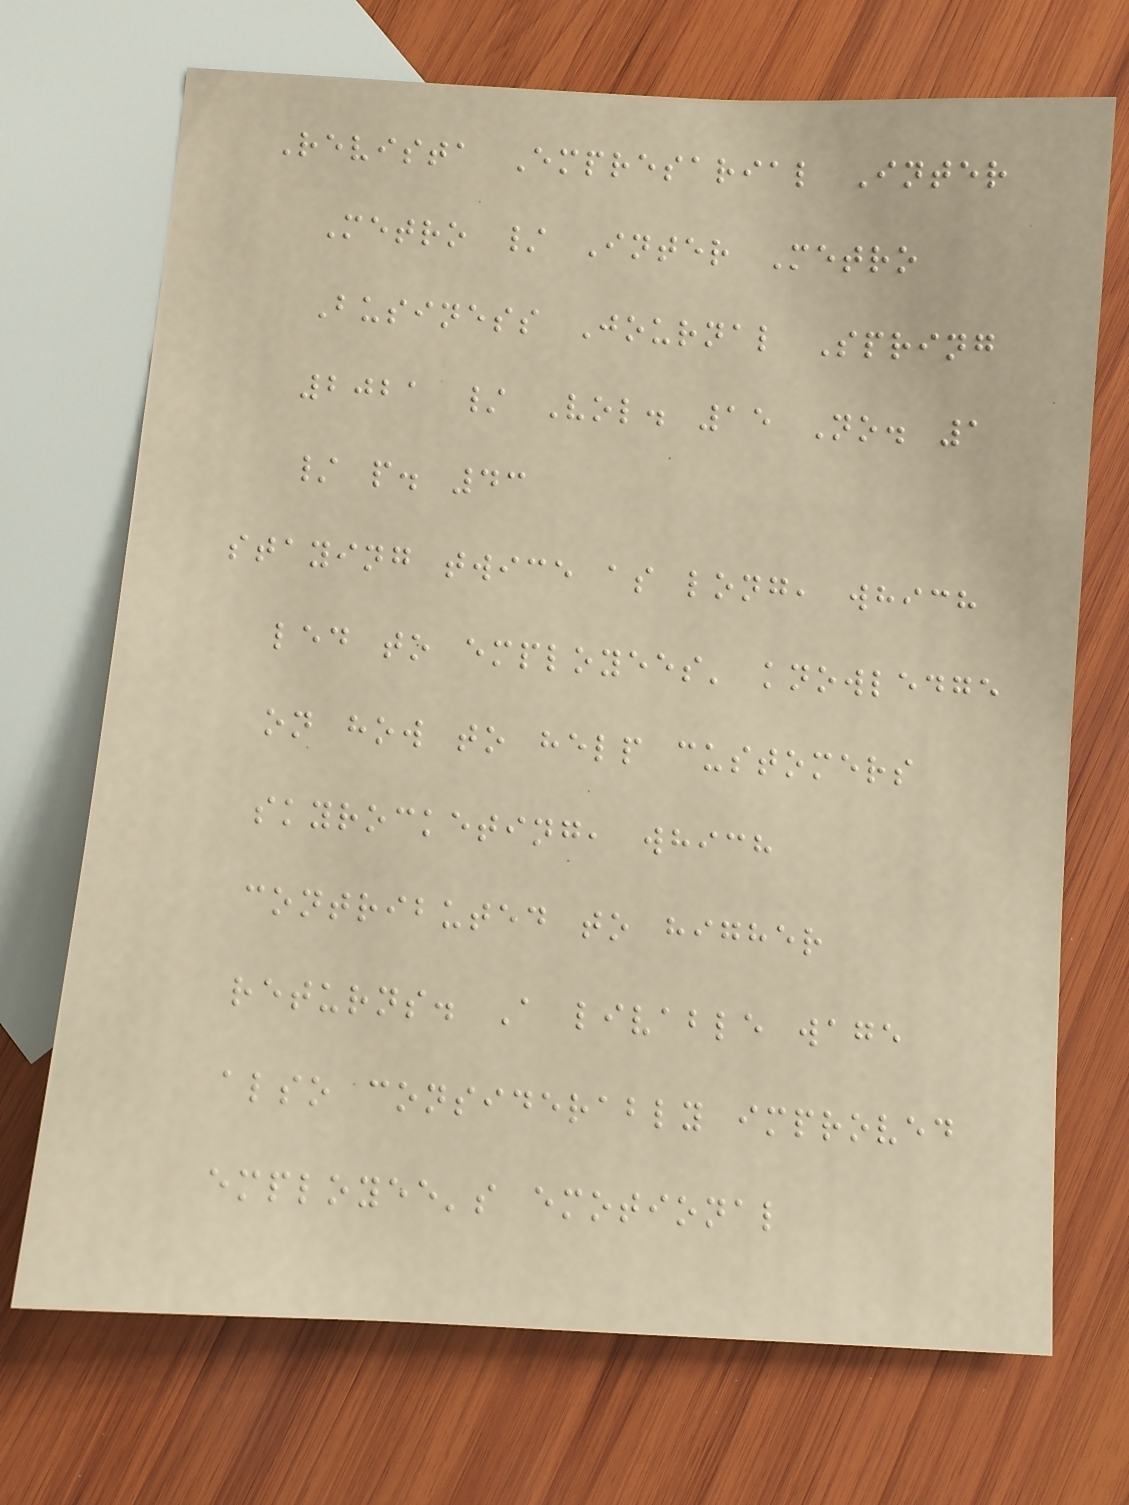Revista Empresarial Inter
Metro / Inter Metro
Business Journal Spring
2021 / Vol. 15 No. 1
/ p. 43
staying twice as long, which
led to employees' knowledge
on how to help customers
skyrocketing, which
contributed to higher
returns. A livable wage
also considerably improved
employee's emotional
